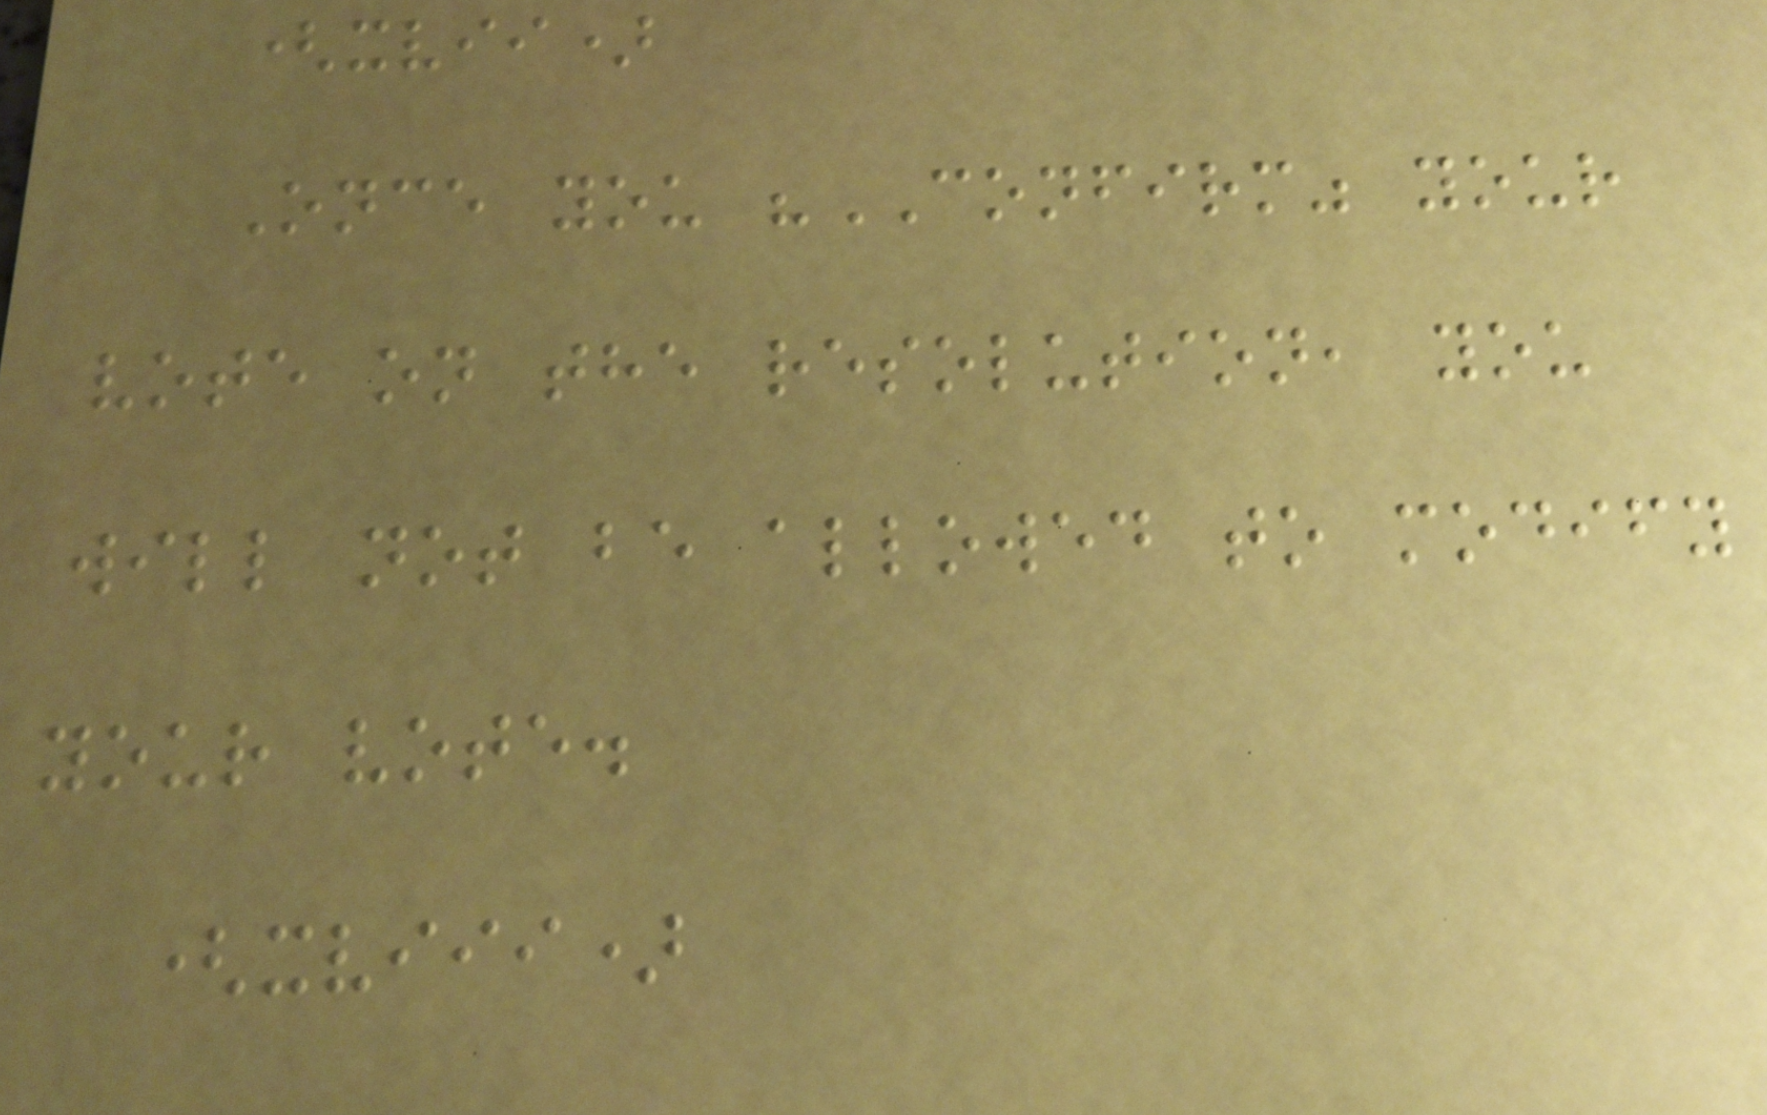(xvii)
Once you "CONFIRM" your
vote on the resolution, you
will not be allowed to modify
your vote.
(xviii)
